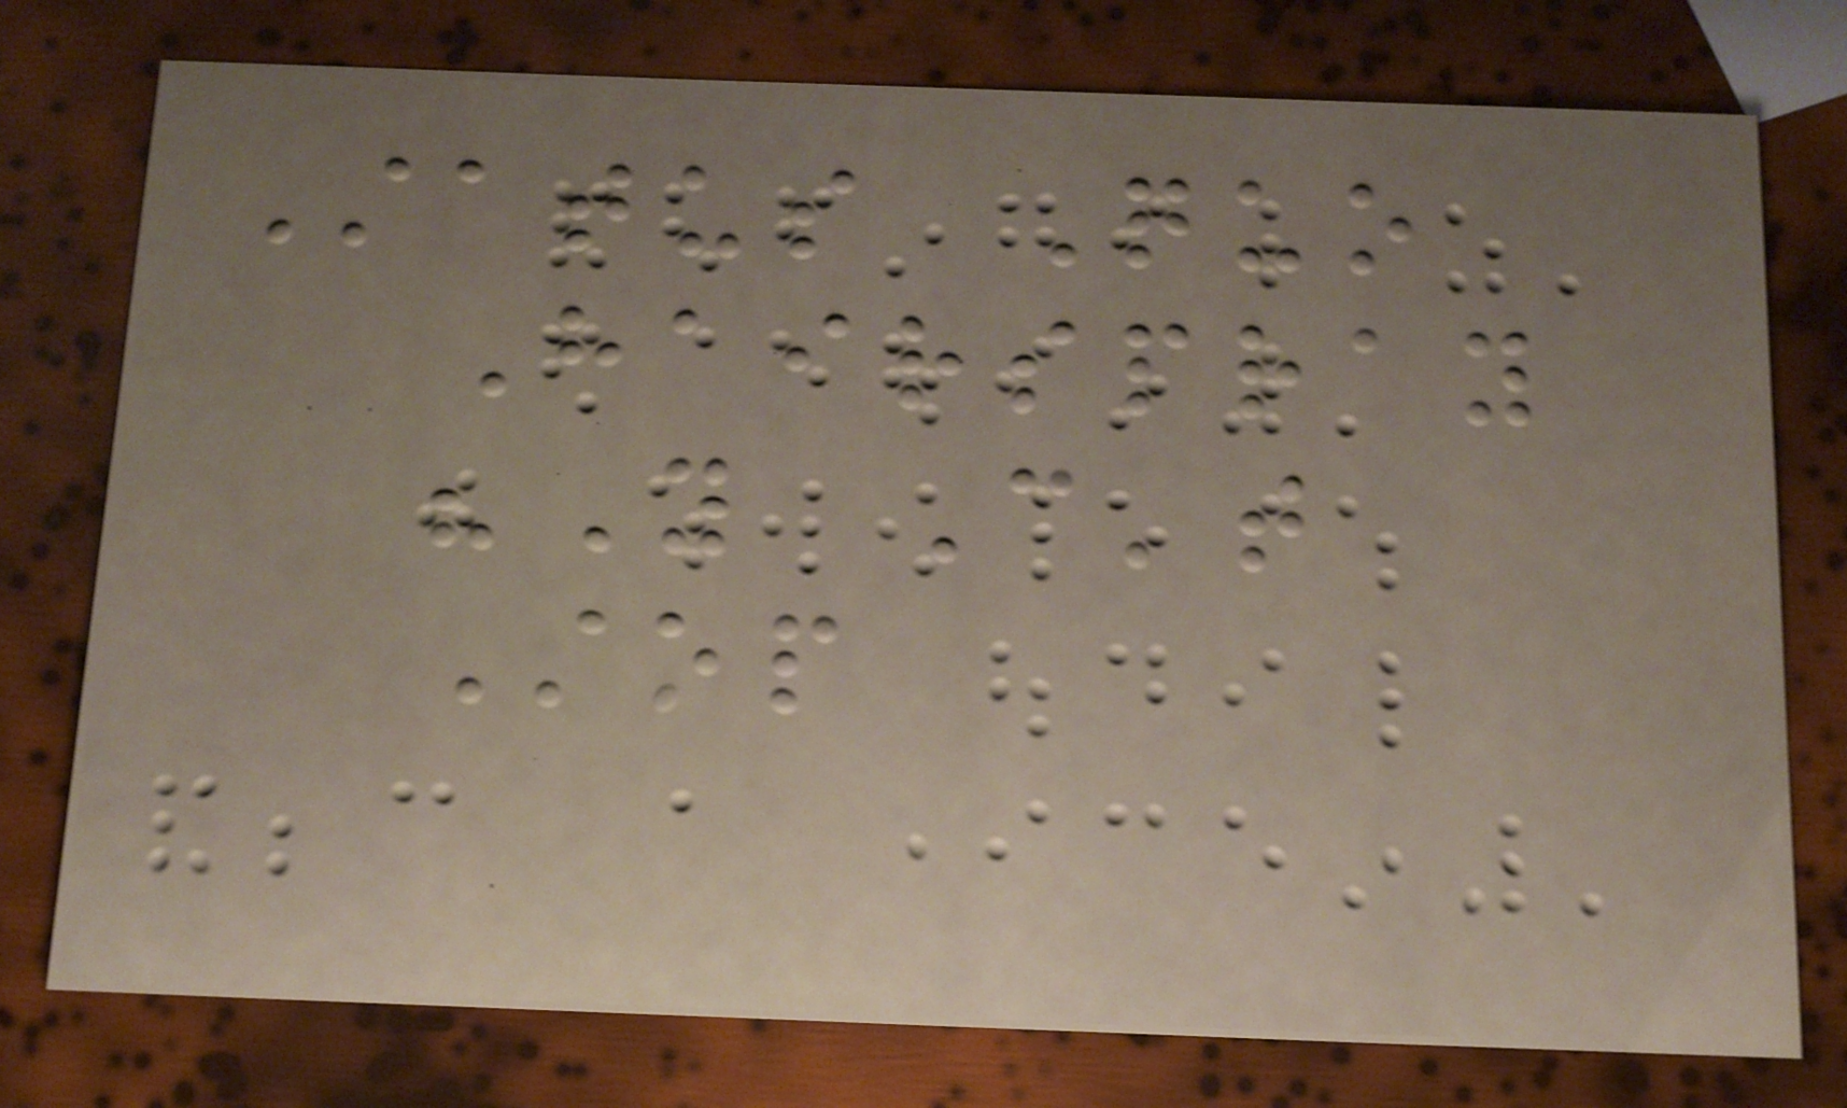Status Quo
Hairspray
"You Can't
Stop
